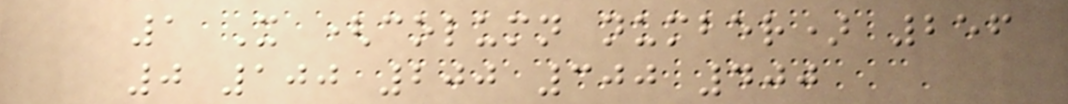1 X (column number) 256
0 100 200 300 400
